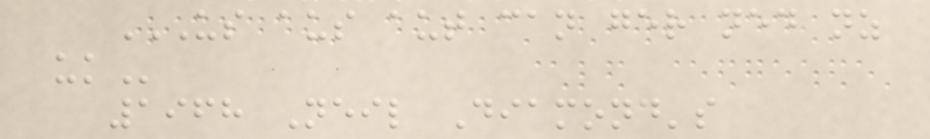US AUS AUT CAN GER NED NZ
UK
1968 Neil Diamond's
